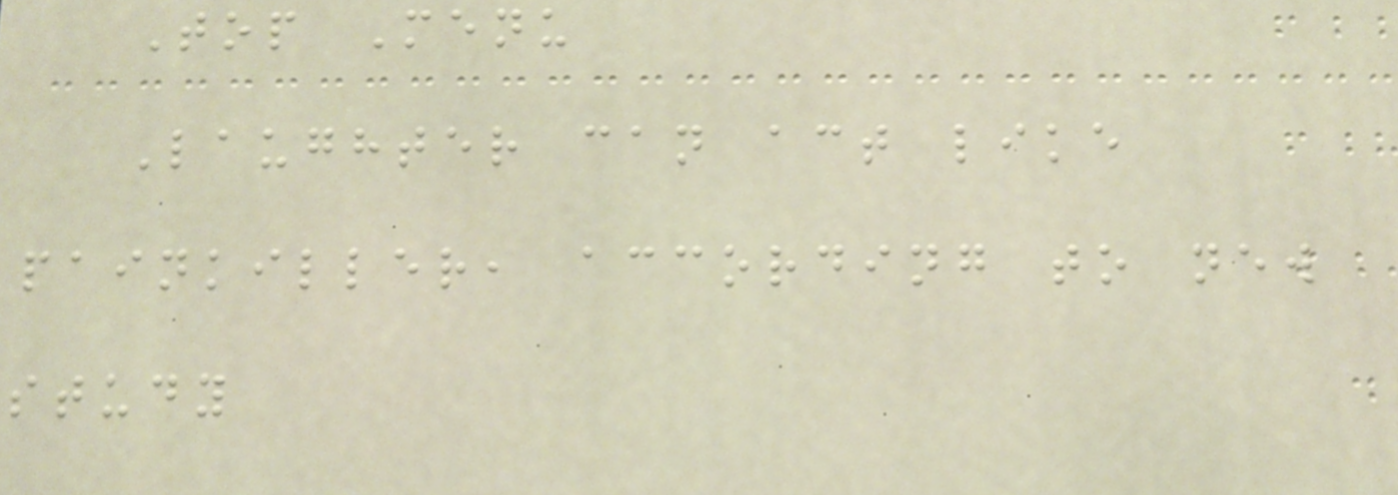Top Menu
Laughter can act like
painkiller, according to new
study
